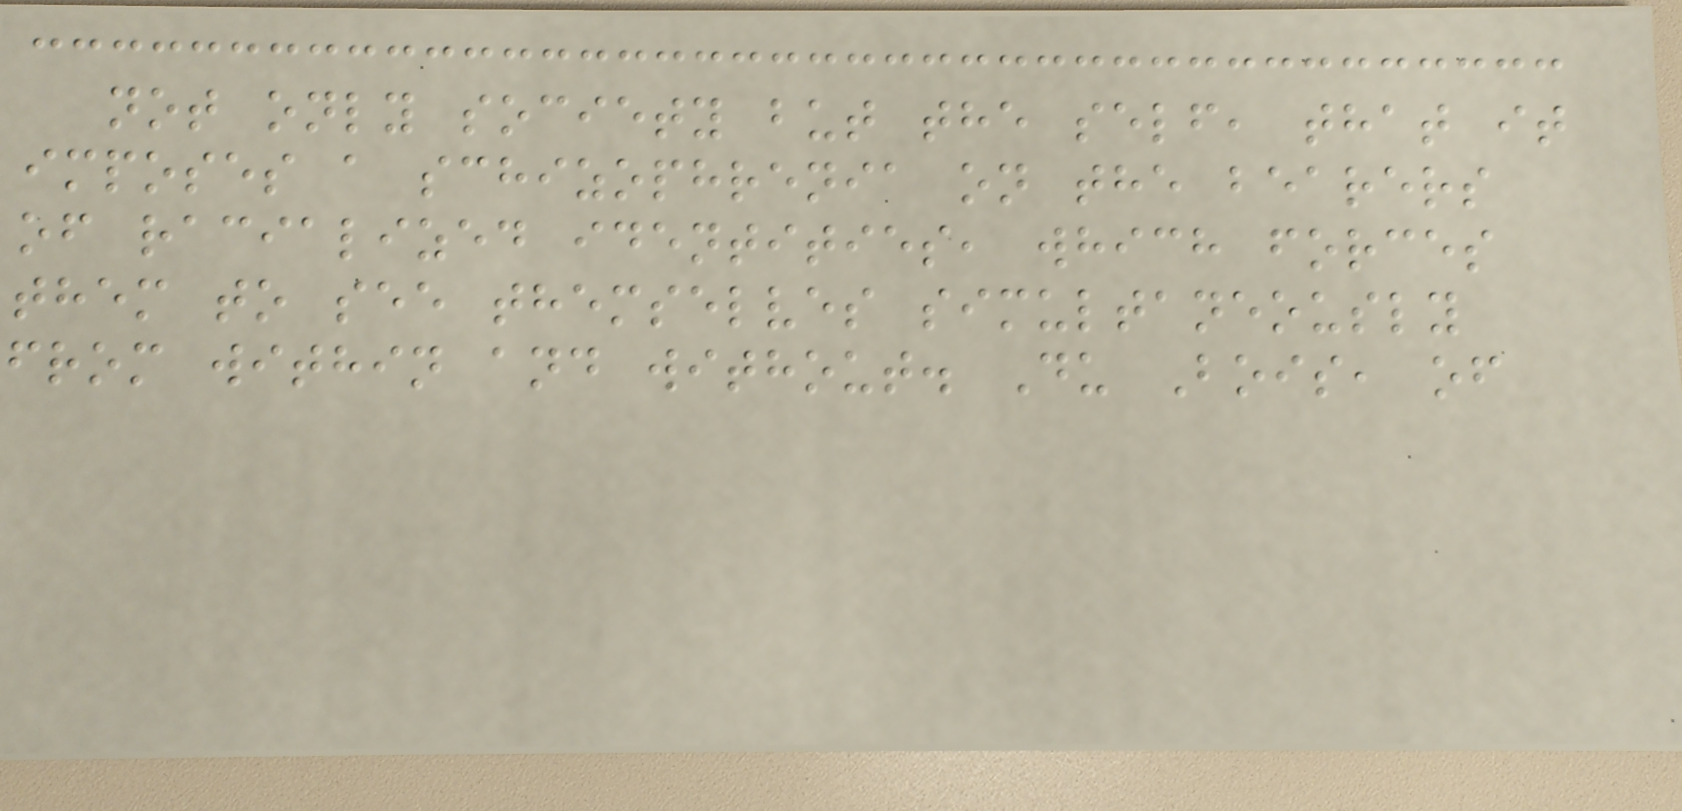not only society but the self, that it
imposes a schizophrenia on the bearers
of racialized identities, which forces
them to see themselves simultaneously
from within and without. Du Bois, of
